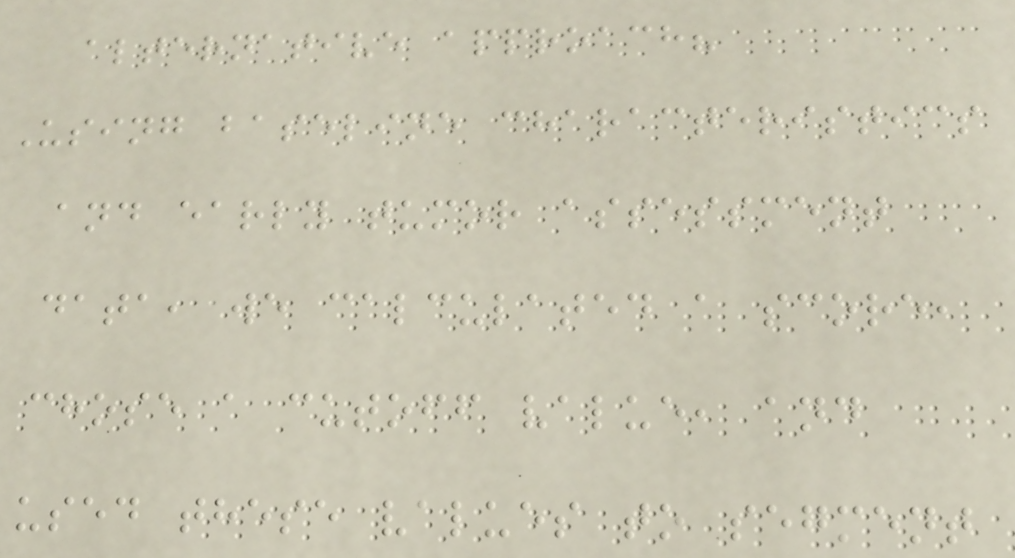alternative approach?
Using baseline characteristics
and early tumor assessment
data, we calculated a score,
chose a cutoff value, and
used these values to segment
